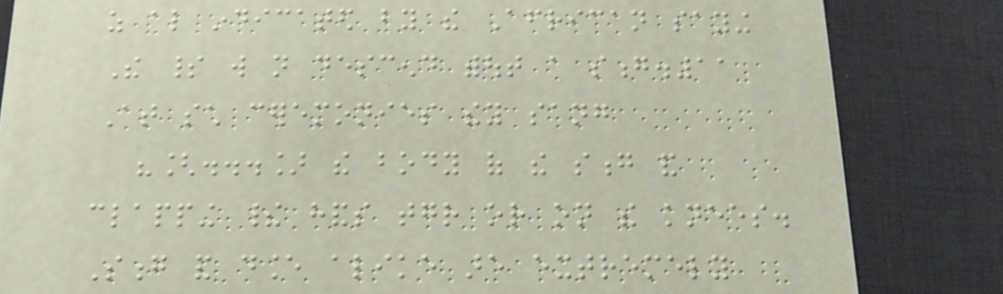as also indicated by the African saying
The spirit will not descend without a song.11
At such ceremonies they sang
"[...] the body of the song and
clapping their hands together or on the knees.
Song and dance alike are extremely
